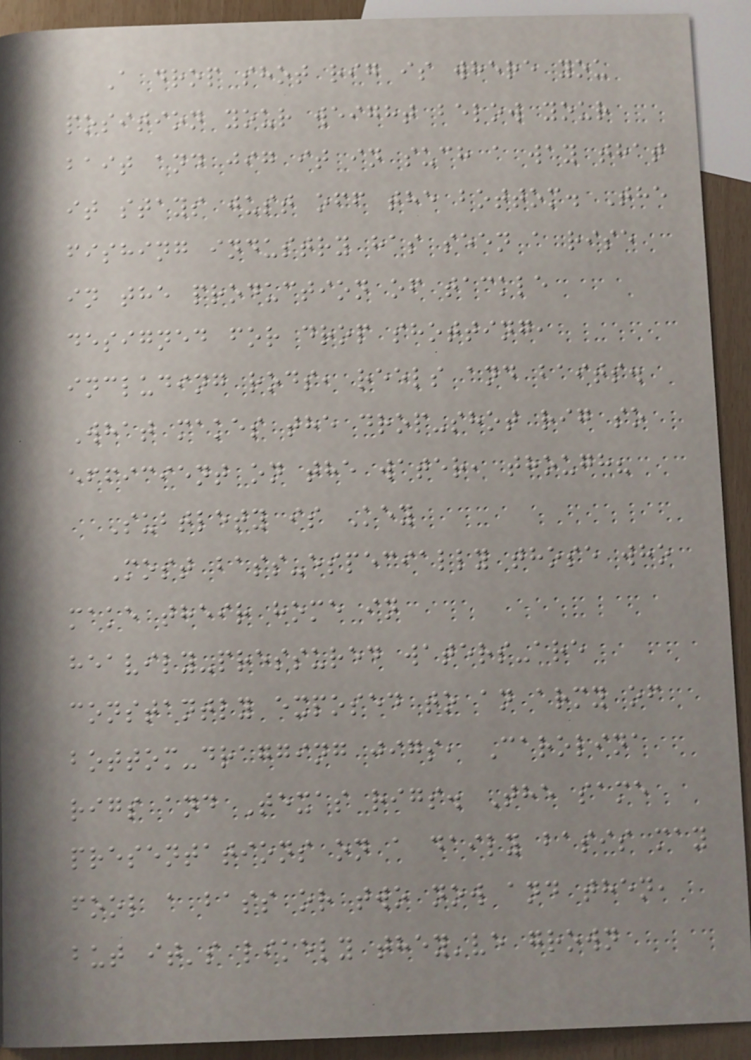A drop shot rig is where you
position your weight below your
bait and jig it in such a way that
it stays just off the bottom. The
fishing industry has seen a rise
in the production of tackle
designed for drop shotting,
including rods, reels and baits.
What makes the drop-shot rig so
efficient on the water, though?
Subtlety is Key
Most bass-especially those who
make their home in
heavily-pressured waters-are
constantly exposed to an army of
bottom-dragging jigs, Carolina
rigs and Texas rigs. The same
presentations on a daily basis may
fool a bass or two now and then,
but it's likely they've grown
